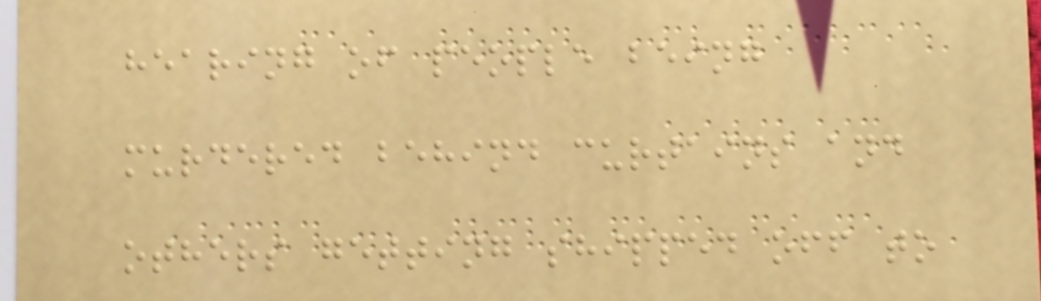hearing of people being
murdered behind curtains and
others getting shipped off to
